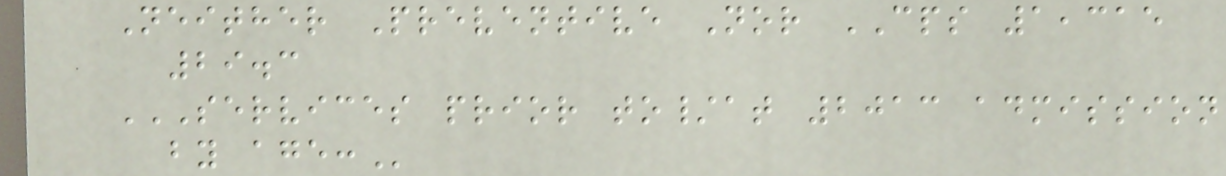Neither Preventive Nor CPS 1,315
29.3
SERVICES PRIOR TO/AT 2013 ADMISSION
BY AGE:
